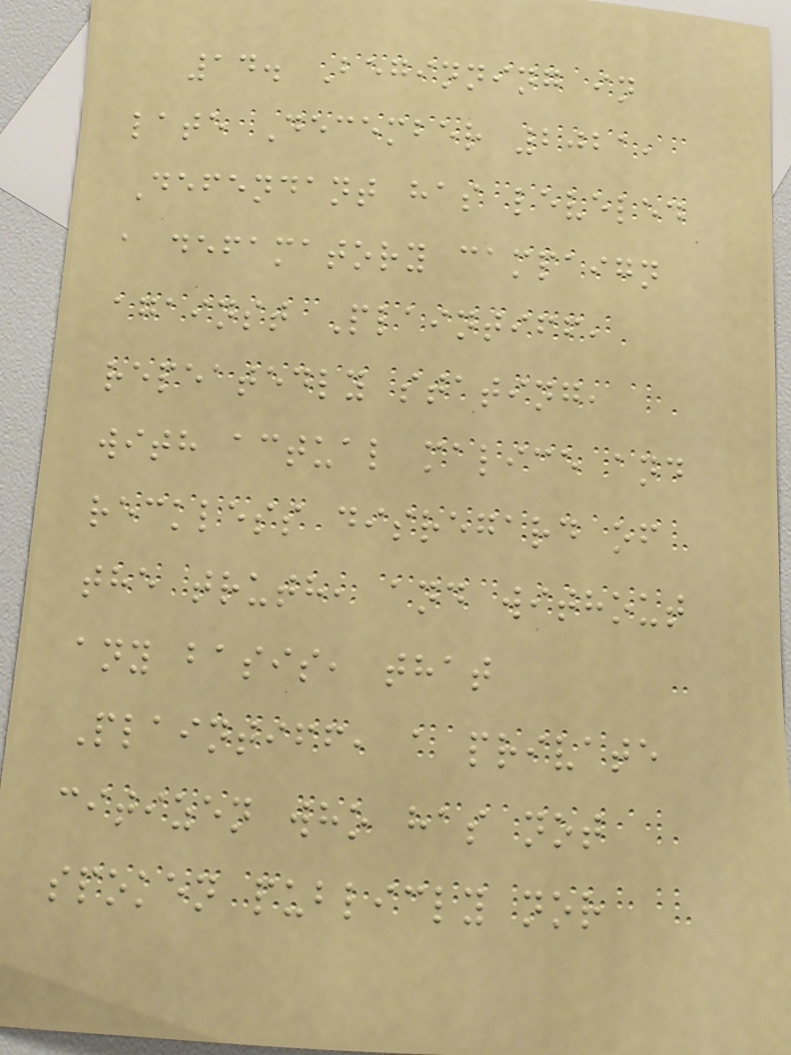14. Beginning in
late December 2021,
Defendant has leveled
a defamatory campaign
against Plaintiff,
repeatedly stating,
with actual malice and
reckless disregard of
the truth, and without
any basis, that
Plaintiff, a private
citizen who has not
spoken publicly nor
